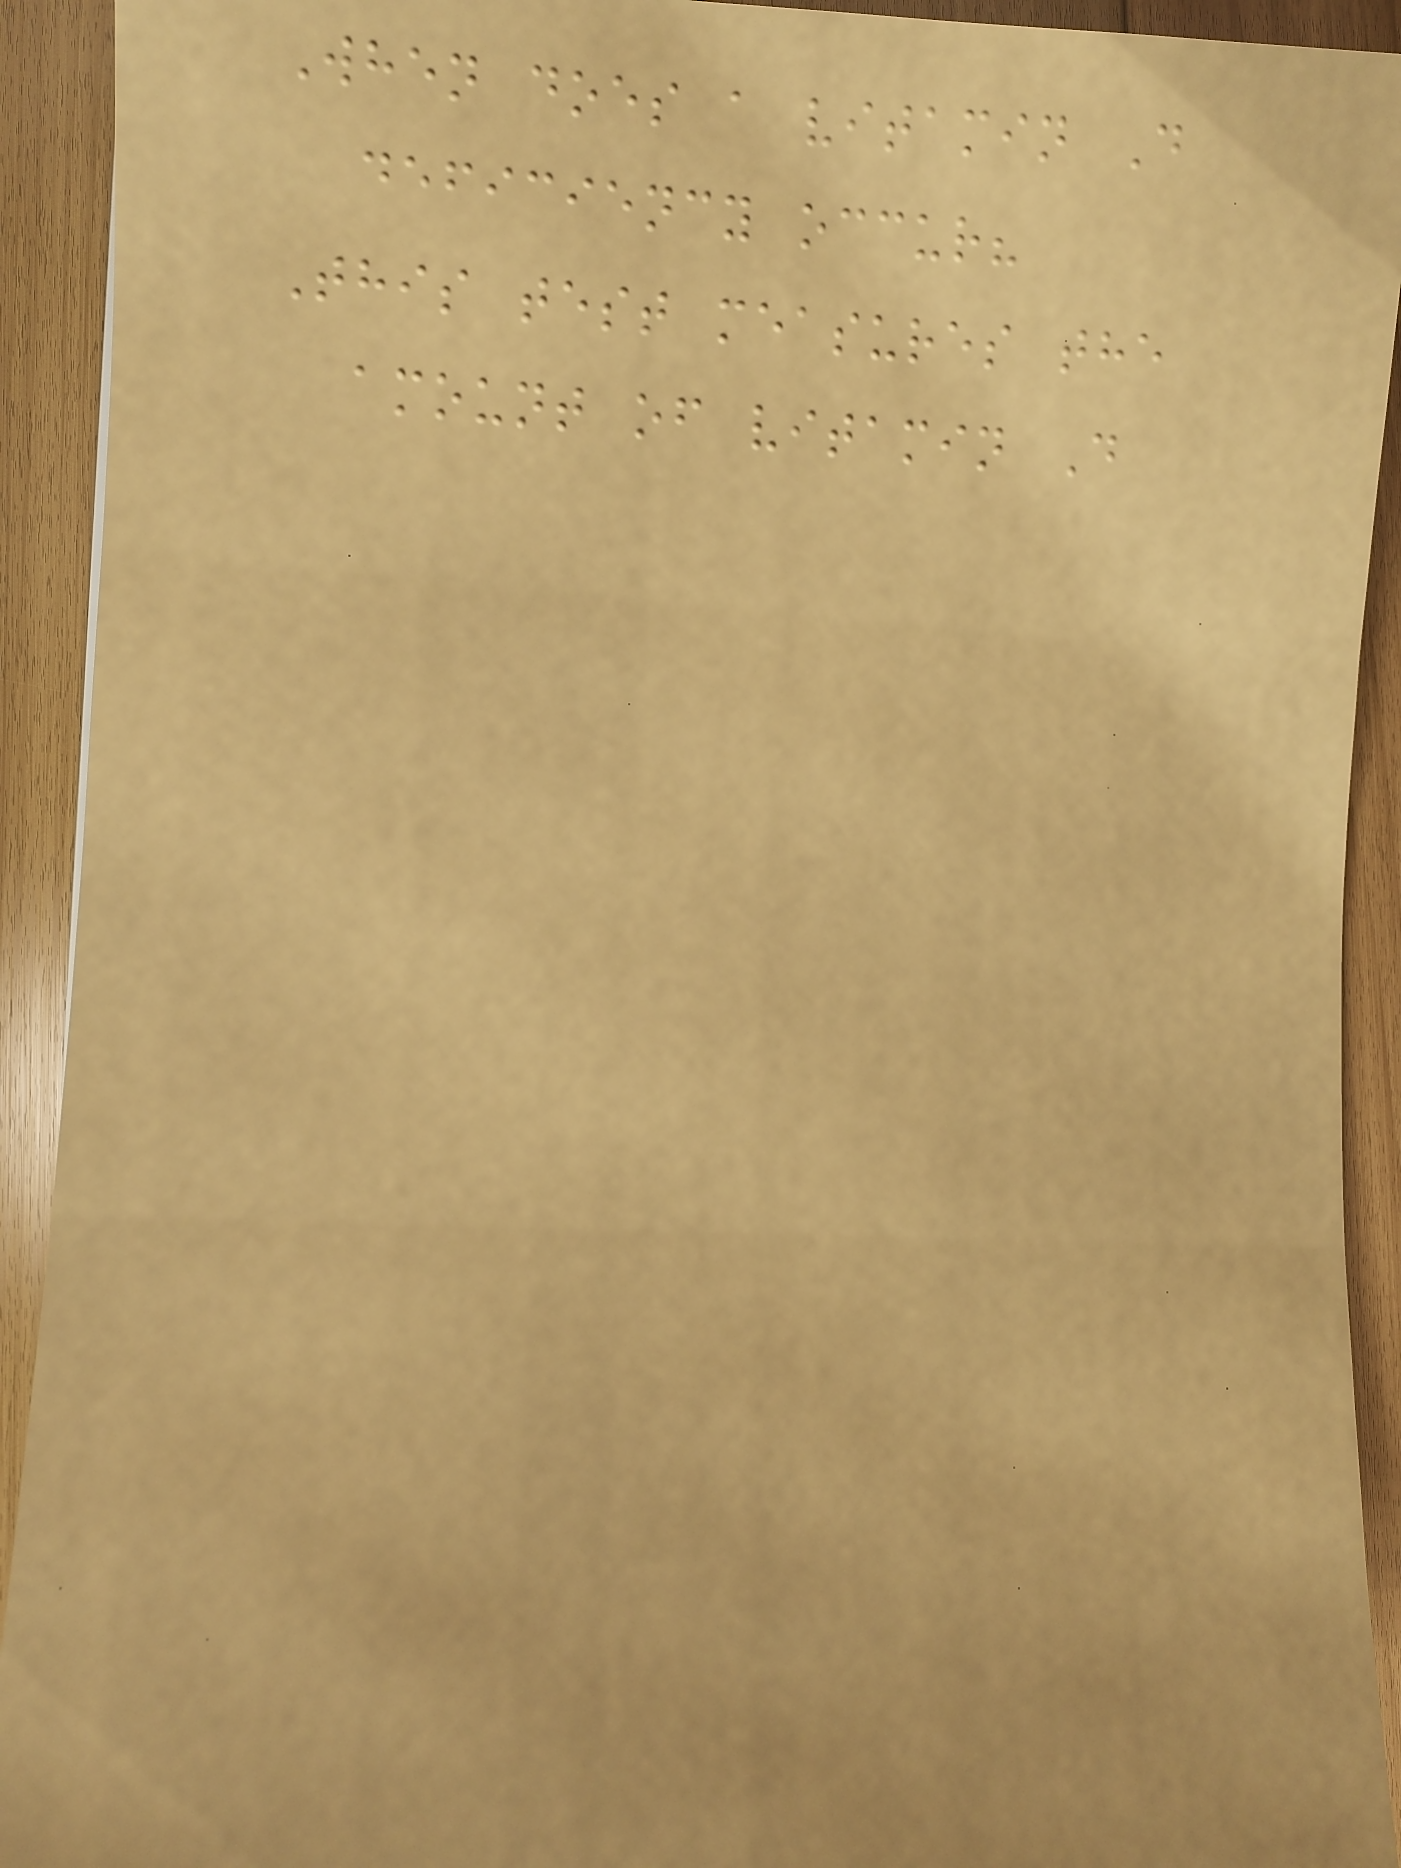When does a vitamin D
deficiency occur?
This test measures the
amount of vitamin D
